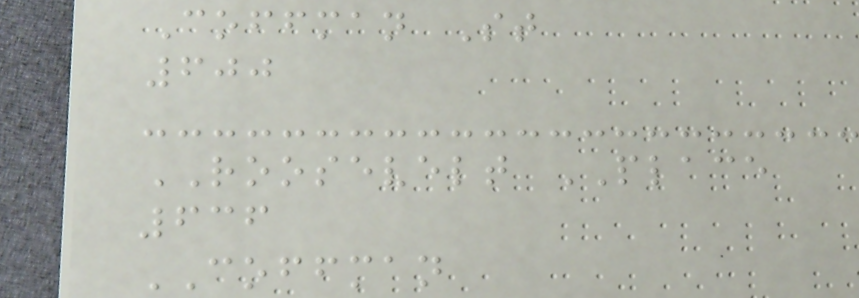Coffman St
600
ROOSEVELT PLACE
636
COFFMAN
